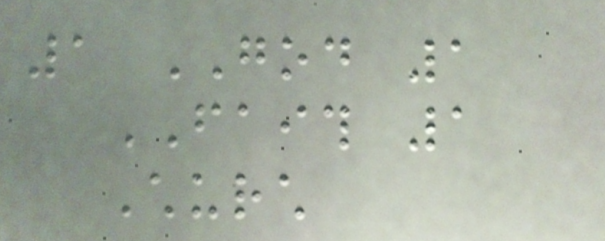1 GOD 1
FAITH 1
Church
